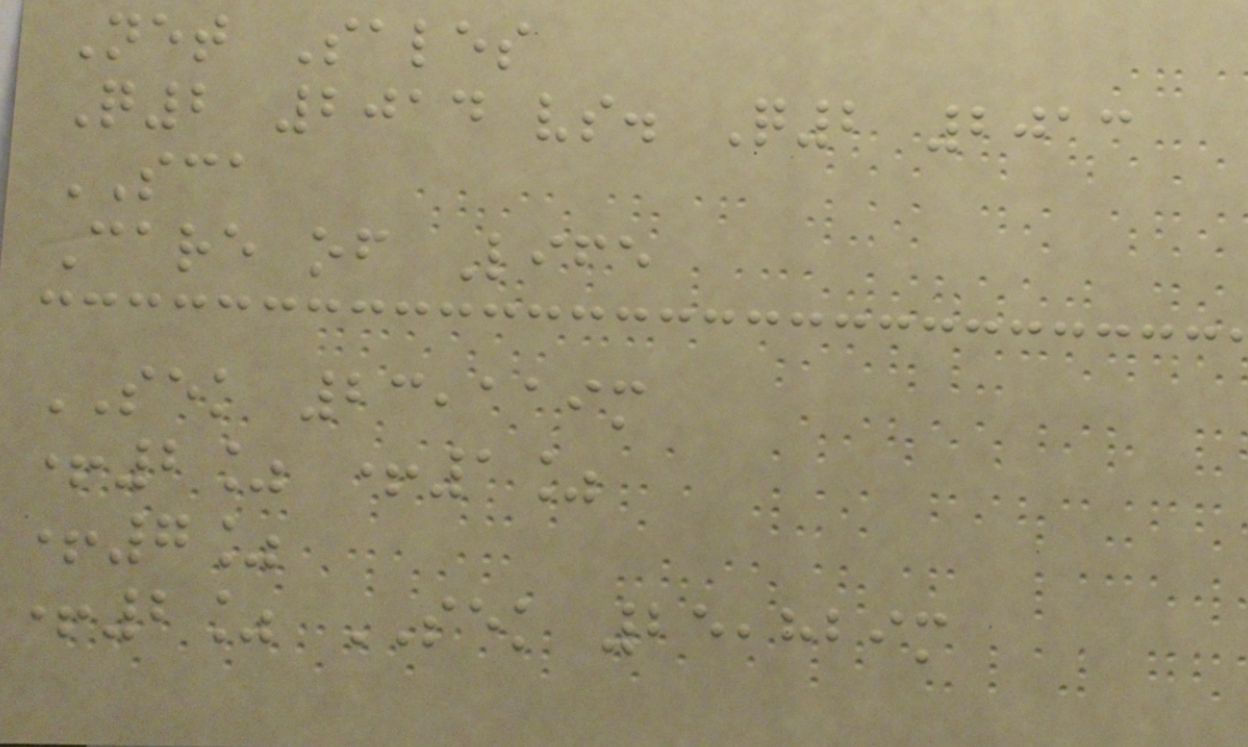Net Sales
Q2 2014 vs. Q2 2013
SCA
Care of Life
SEK 23,119m
+2% +1%
+7%
+2% SEK 25,829m
